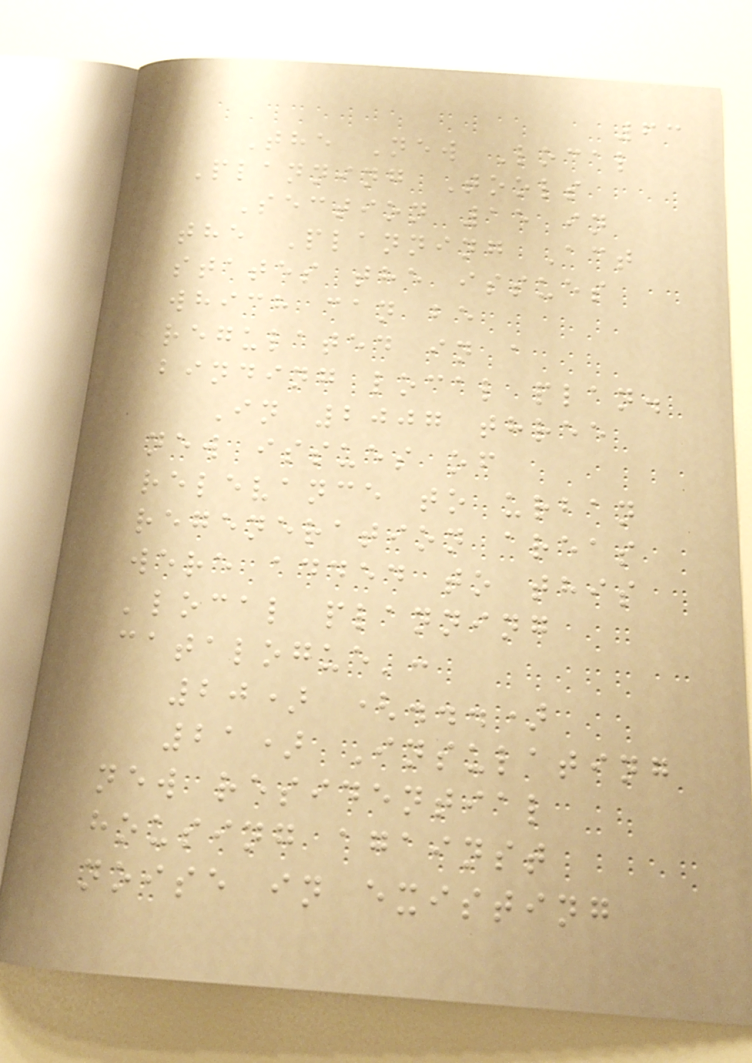63
The New Local
Planning Tools
Section 15 in
the Planning Act
states the issues
which can be
regulated in a
binding local plan.
In 2007 three
new issues of
relevance to urban
regeneration areas
were added to this
'local planning
catalogue':
20) (...)
21) Insulating
new residential
housing against
noise in existing
